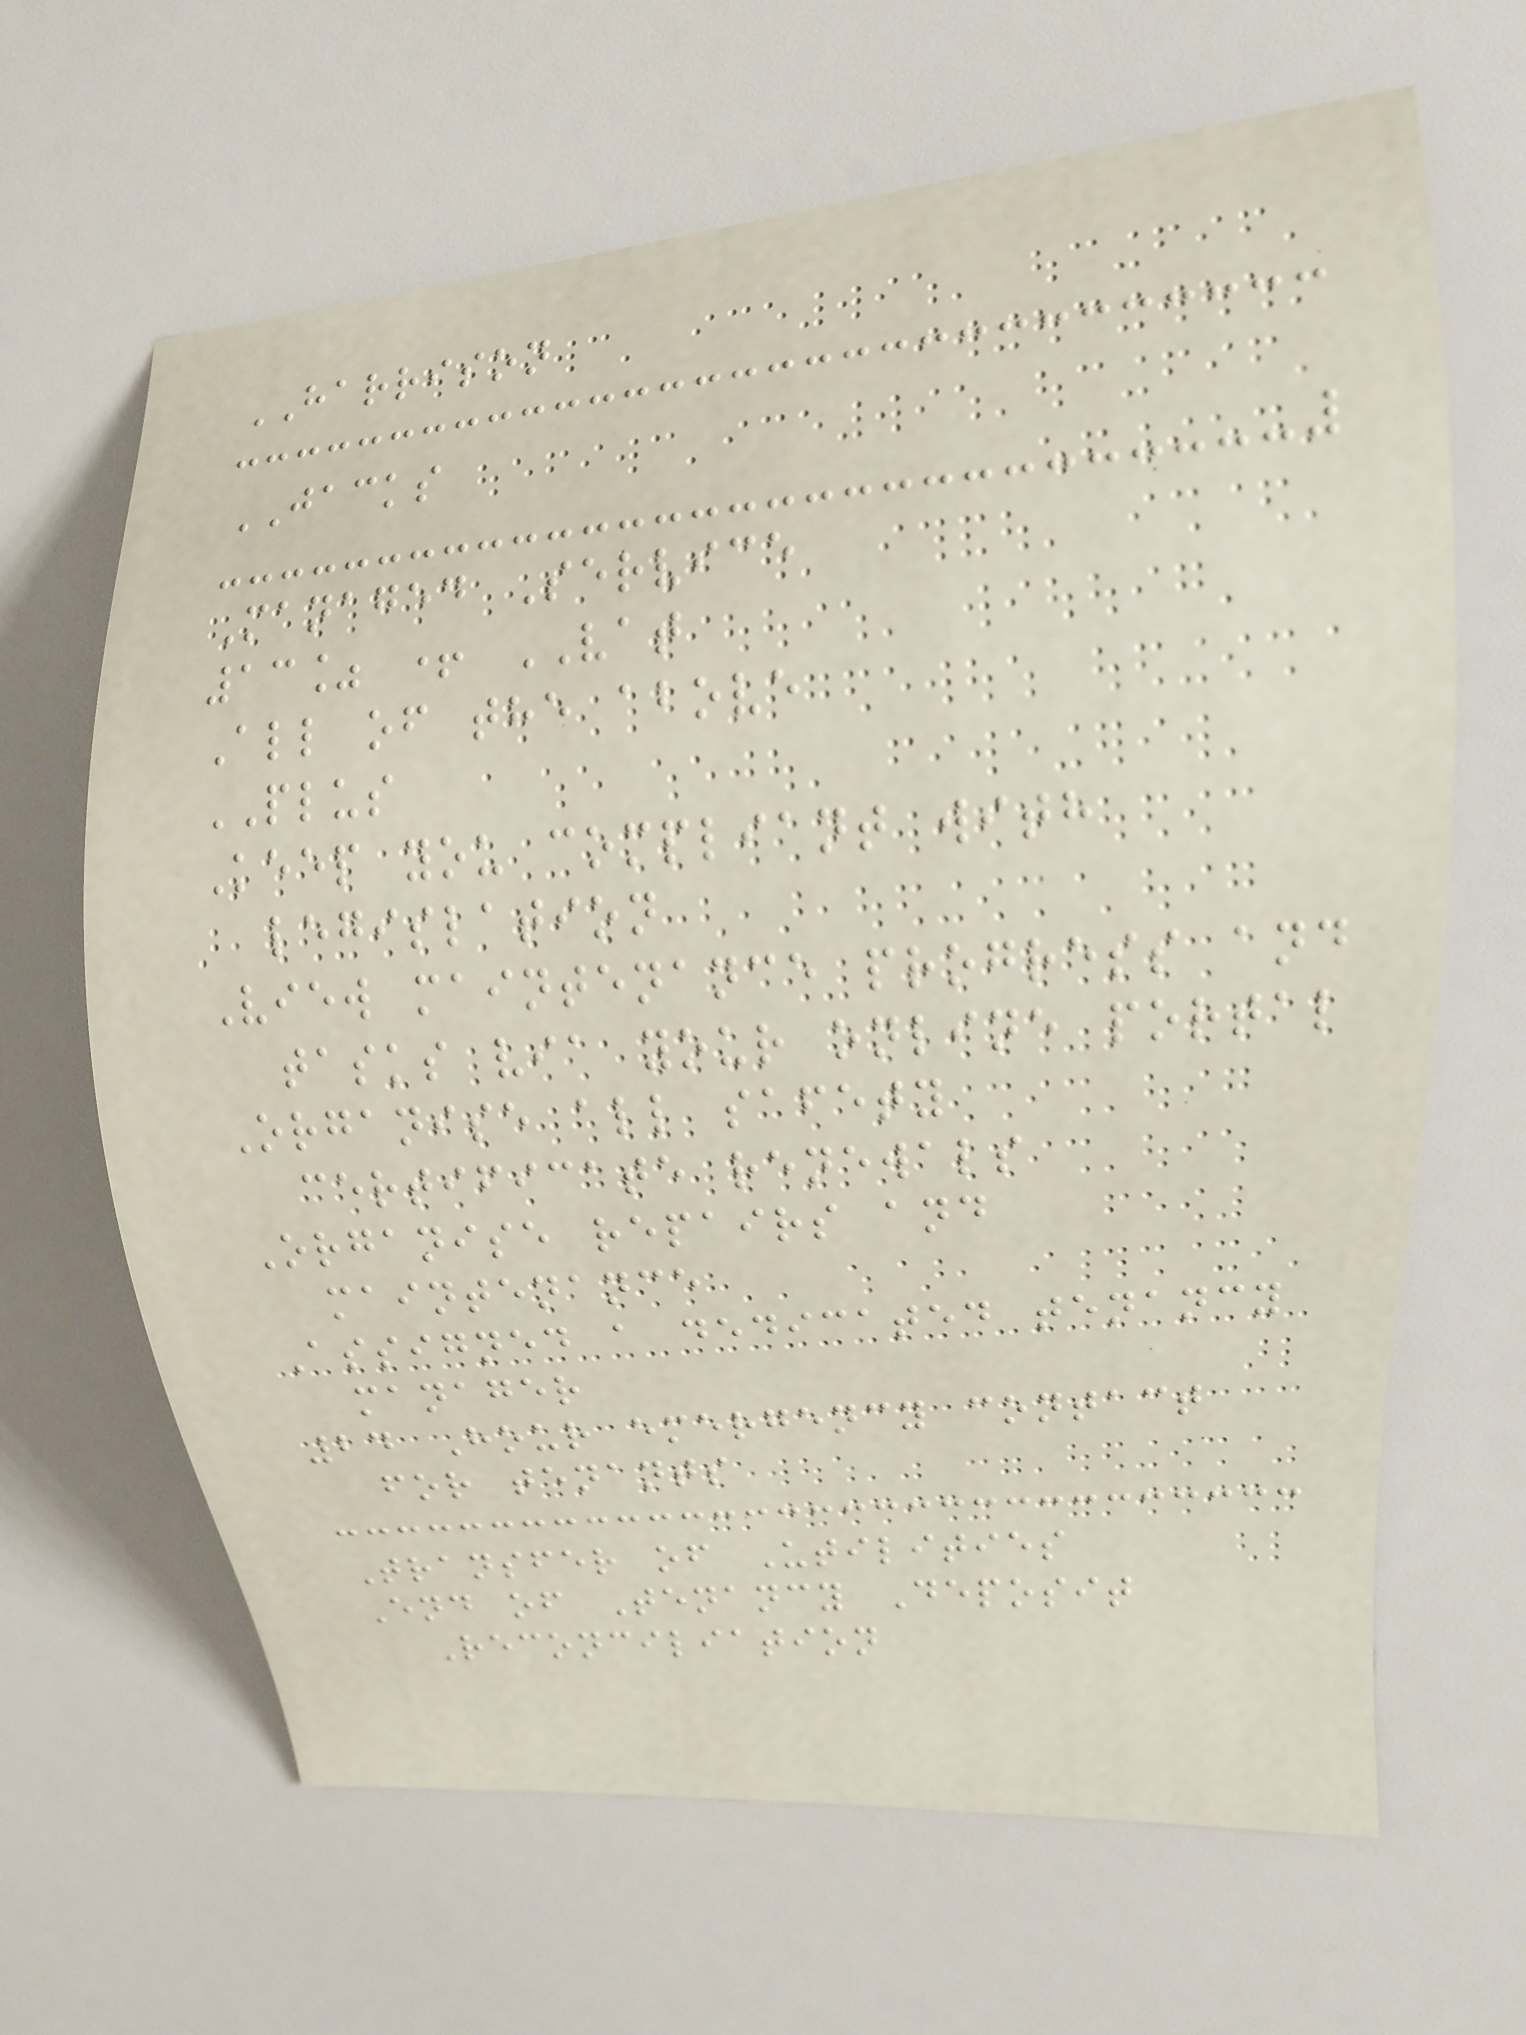HARRISON
JACKS
Managed Service
13% + VAT
All of the above
PLUS
Keep you compliant with
legislation
View maintenance progress and
tasks via your online portal
Organise all safety
certificate renewals
Organise repairs and
maintenance
Assigned a dedicated tenancy
manager
24 Hour emergency contact
for tenants
Transfer of Utilities
End of Tenancy Deposit
Reconciliation
